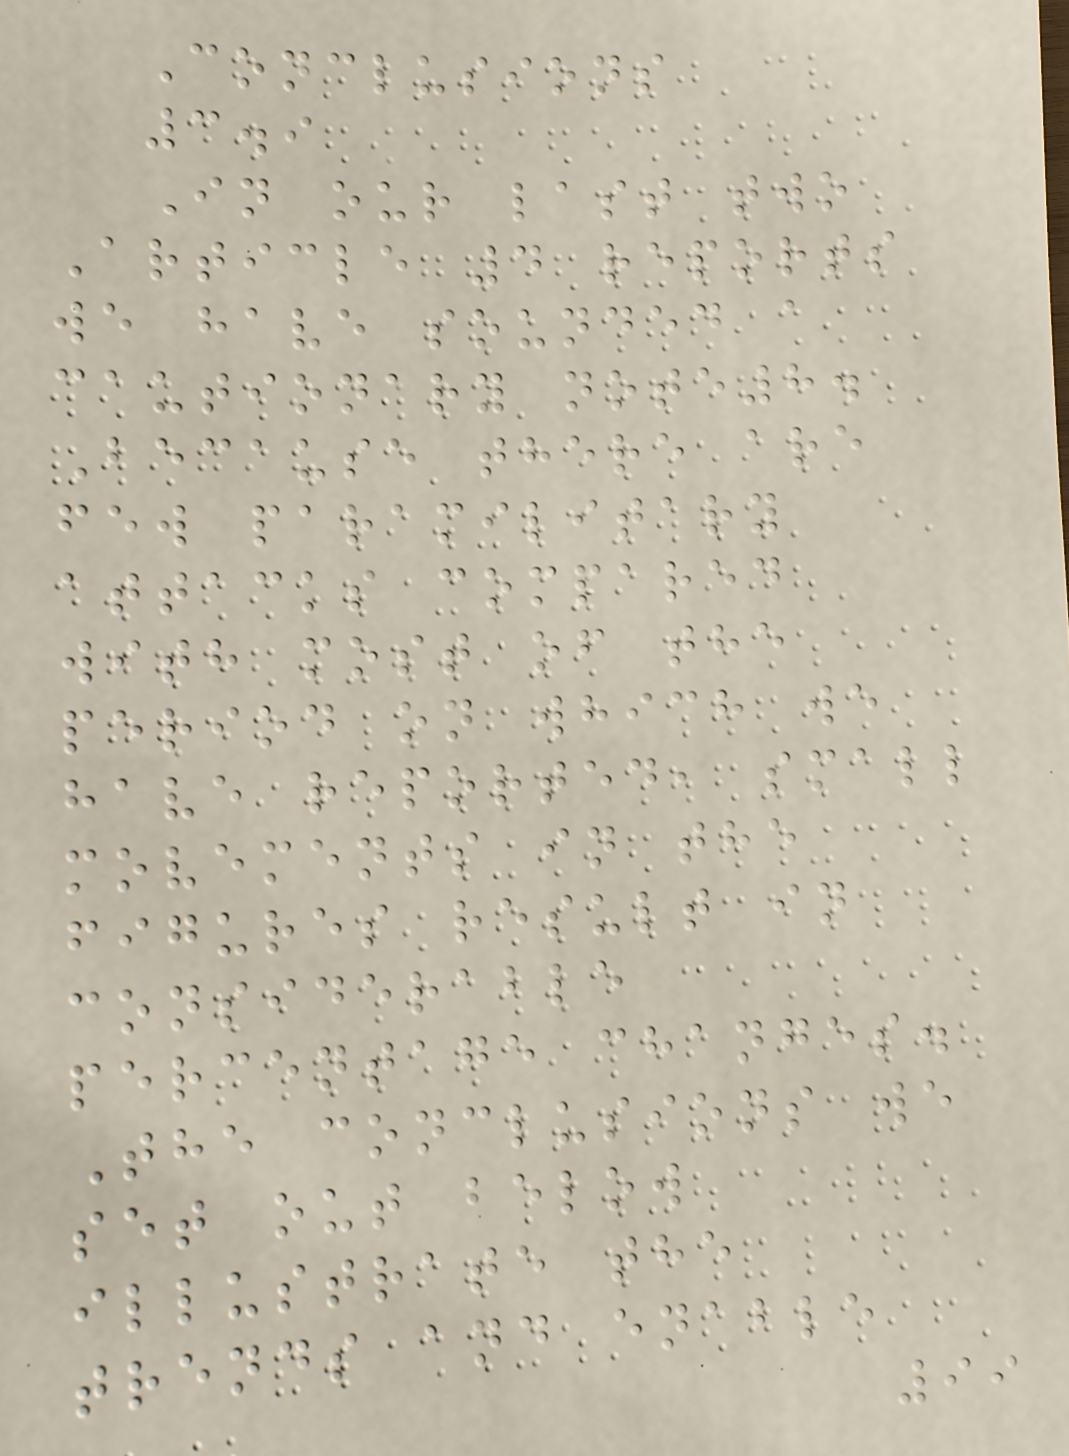Conclusions
3.9
In our last two
Article 4 reports
we have sounded a
cautionary note8.
Because there are
few paramilitary
attacks compared
with most of the
period on which we
have reported, small
movements in the
figures result in
considerable
percentage changes.
The conclusions we
set out below
illustrate the
trends and enable
99
